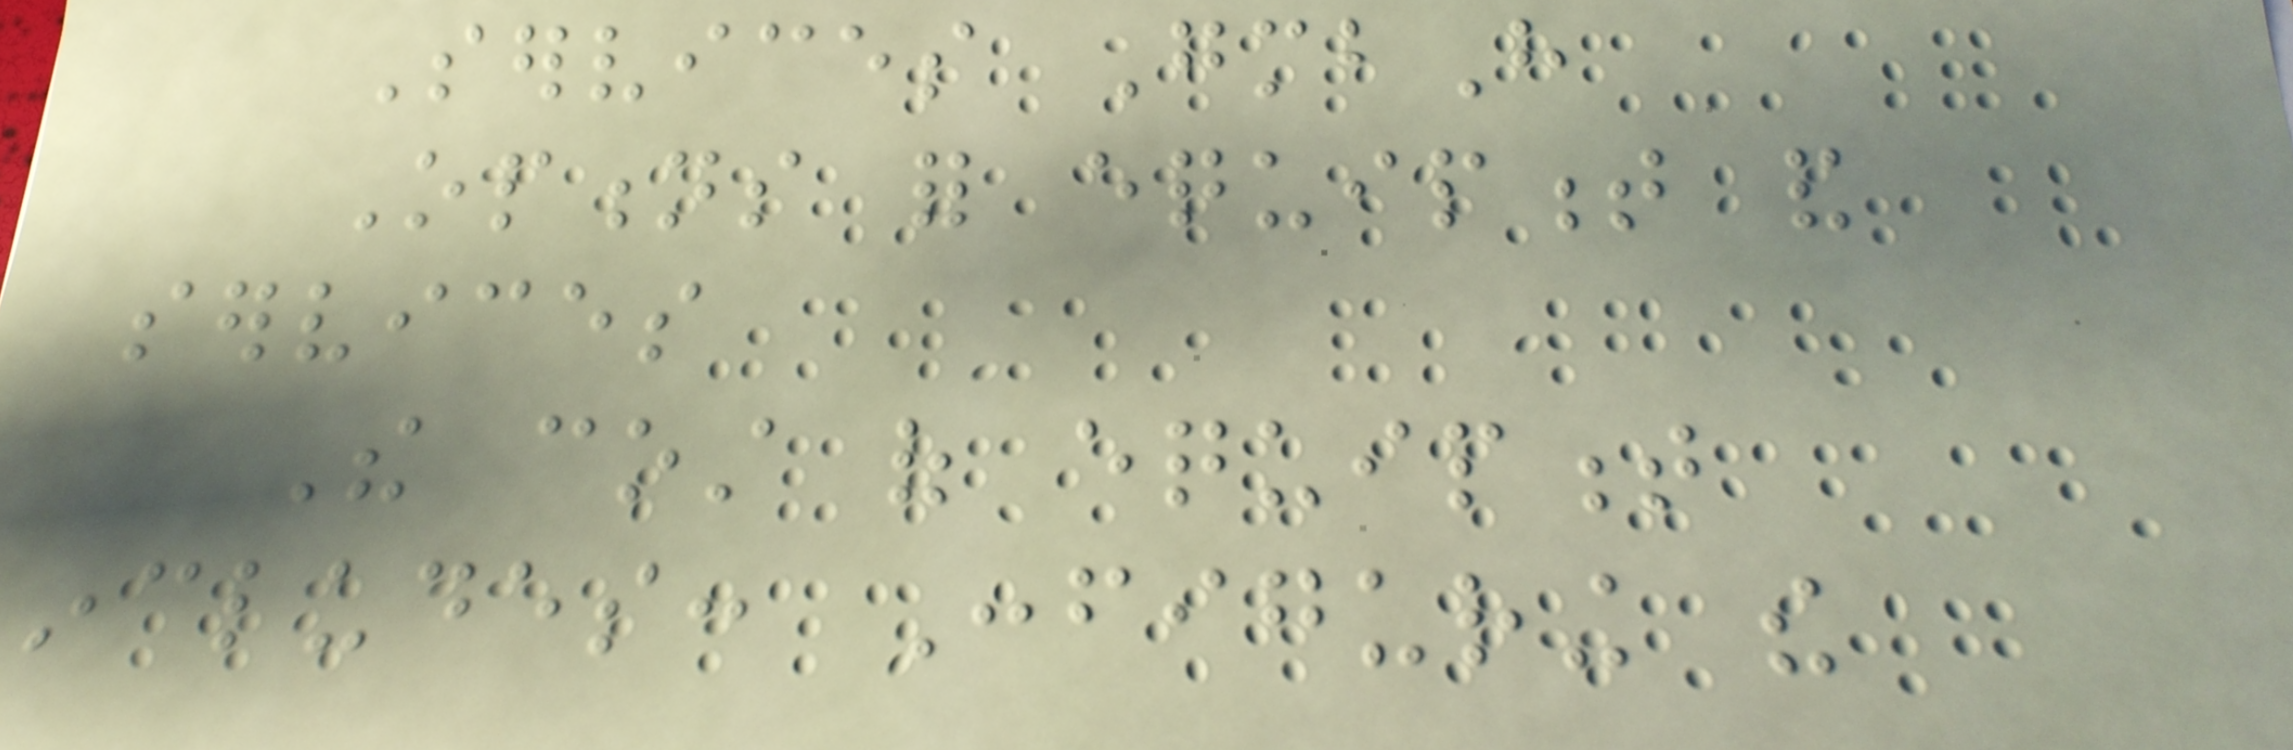Services GmbH
Options for equipment and
services
The cost of equipment
includes: Configuring the
